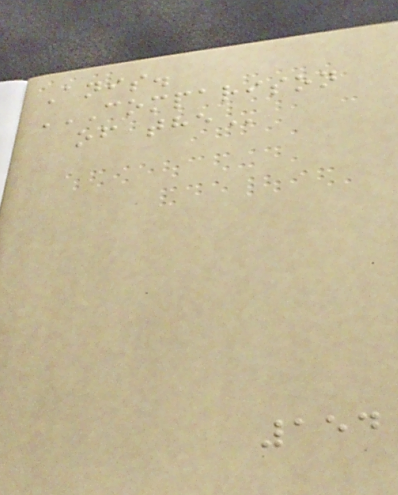Anis.
COMPARISON
OF THE
154
